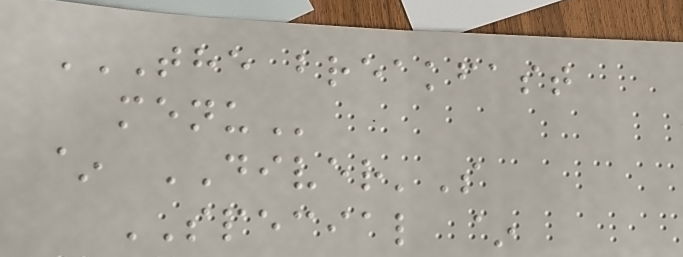THE BREAKFAST
MENU
~ DIVER'S
SPECIAL ~
